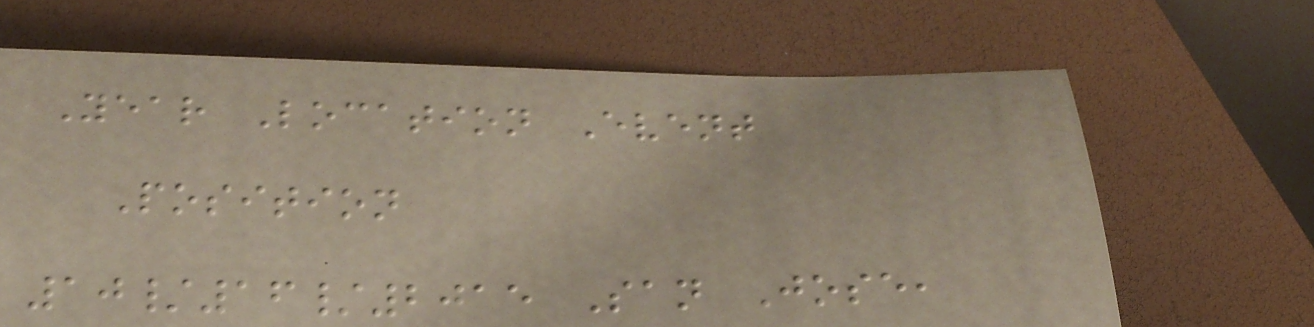Year Location Event
Position
10/16/2015 San Jose,
